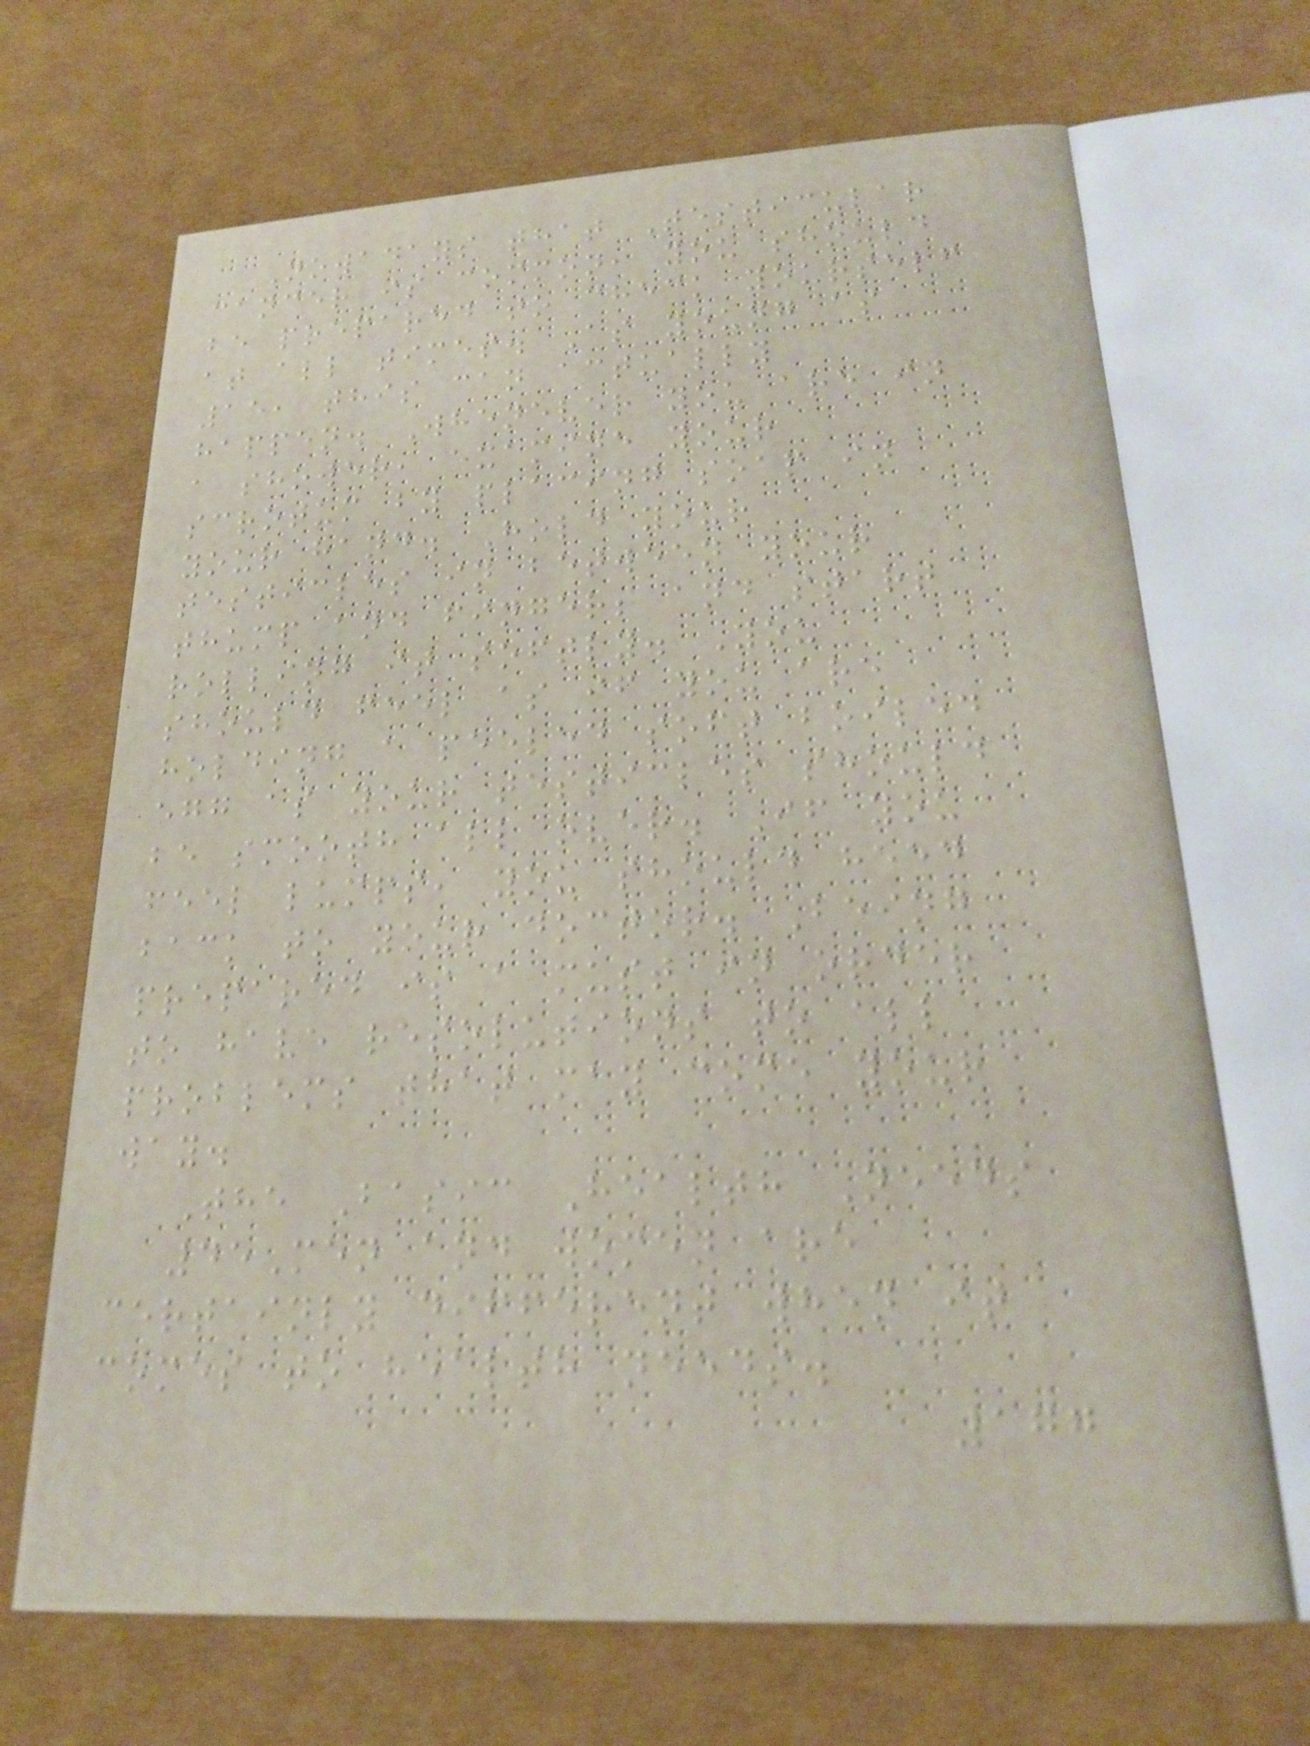Nowadays that Testicular
cancer is common, you should
be prepared to check yourself
at all times. As young as
15, this can actually
happen. Whenever you are in
a shower, examine your
scrotum by placing soap in
your hand. Hold your
testicles in between your
thump and fingers and start
rolling it softly. You
should feel as if you are
holding a peeled soft boiled
egg as your testicles should
be smooth all over. If you
feel lumps, you should heed
back to your doctor. Being
prepared is a must in order
to have resolutions to all
problems that may come your
way.
The Basic Health Needs
45Men and women are
certainly different when it
comes to health needs.
177
